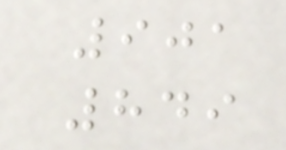901
849
